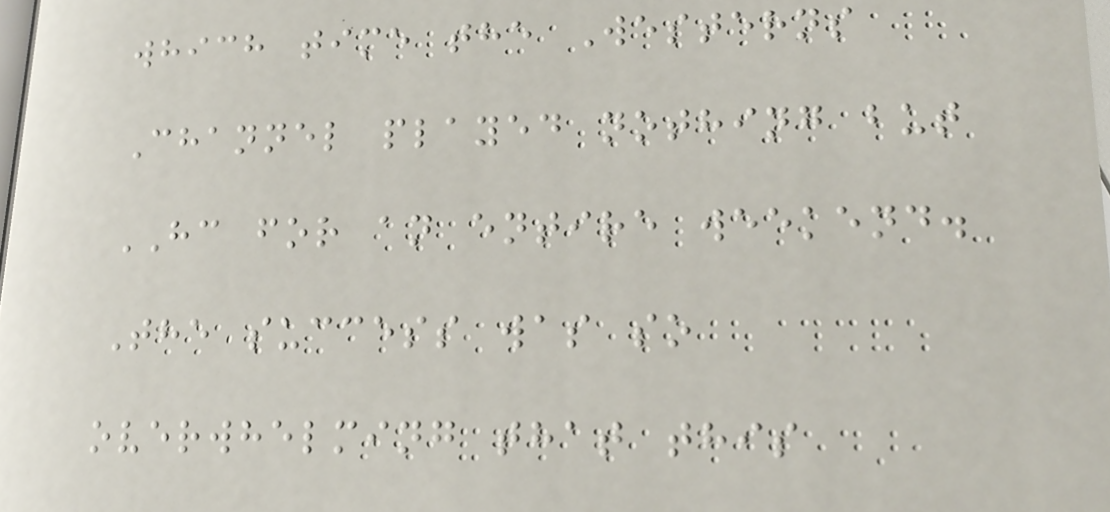which time the Westerns
Channel played nothing but
HC for an entire weekend.
The success was so
overwhelming that this
